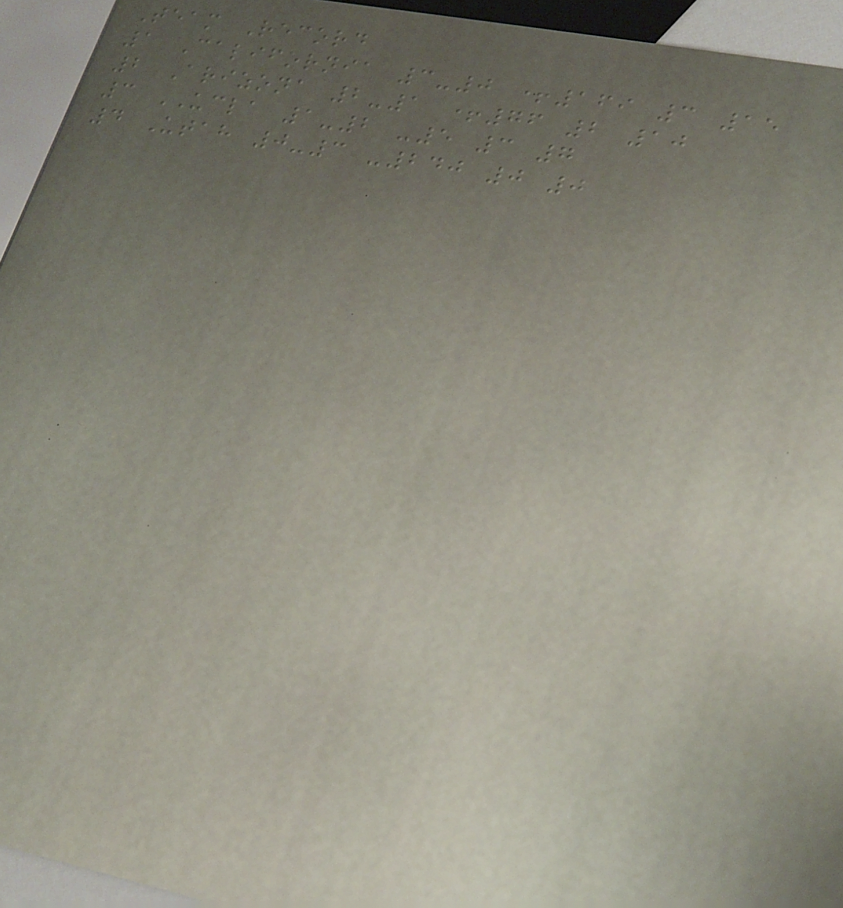Team Record
1 California 3-0 +169 3 15
2 Arizona 2-1 +76 2 10
3 UCLA 1-2 -5 3 7
4 Utah 0-3 -240 0 0
